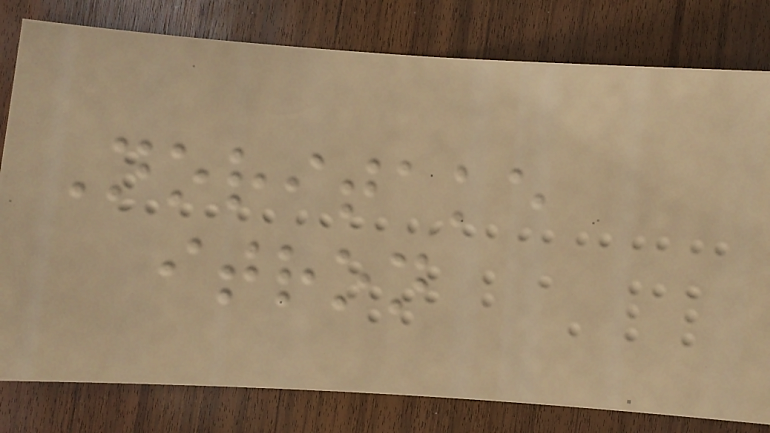Noritake
itron
